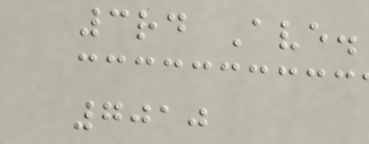3rd Ave.
7010
